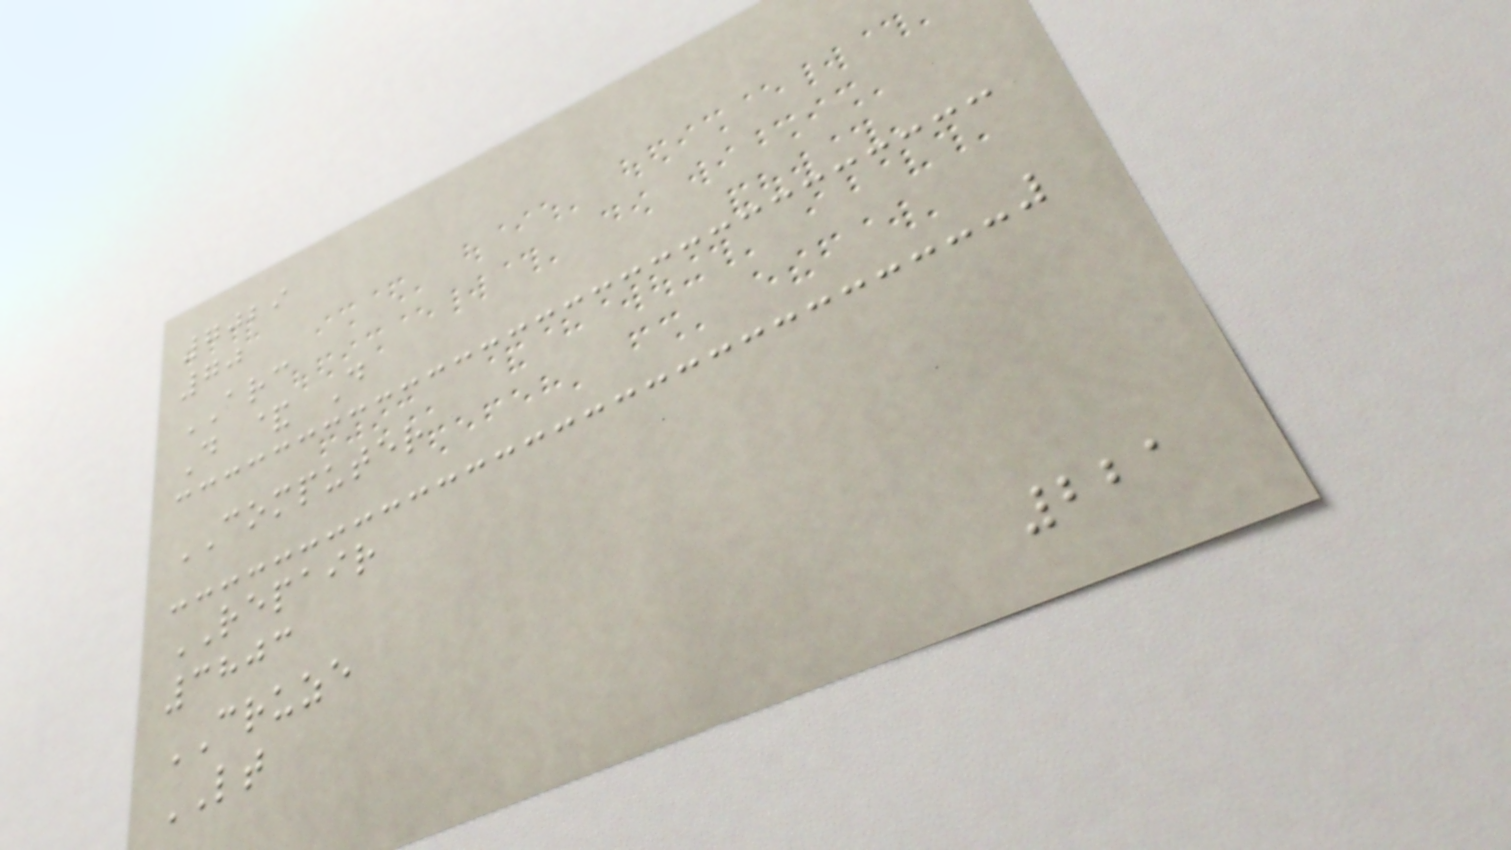7029
70
ARC
D & D
COMPUTER
REPAIR
3803
CRUZE
LT
221
